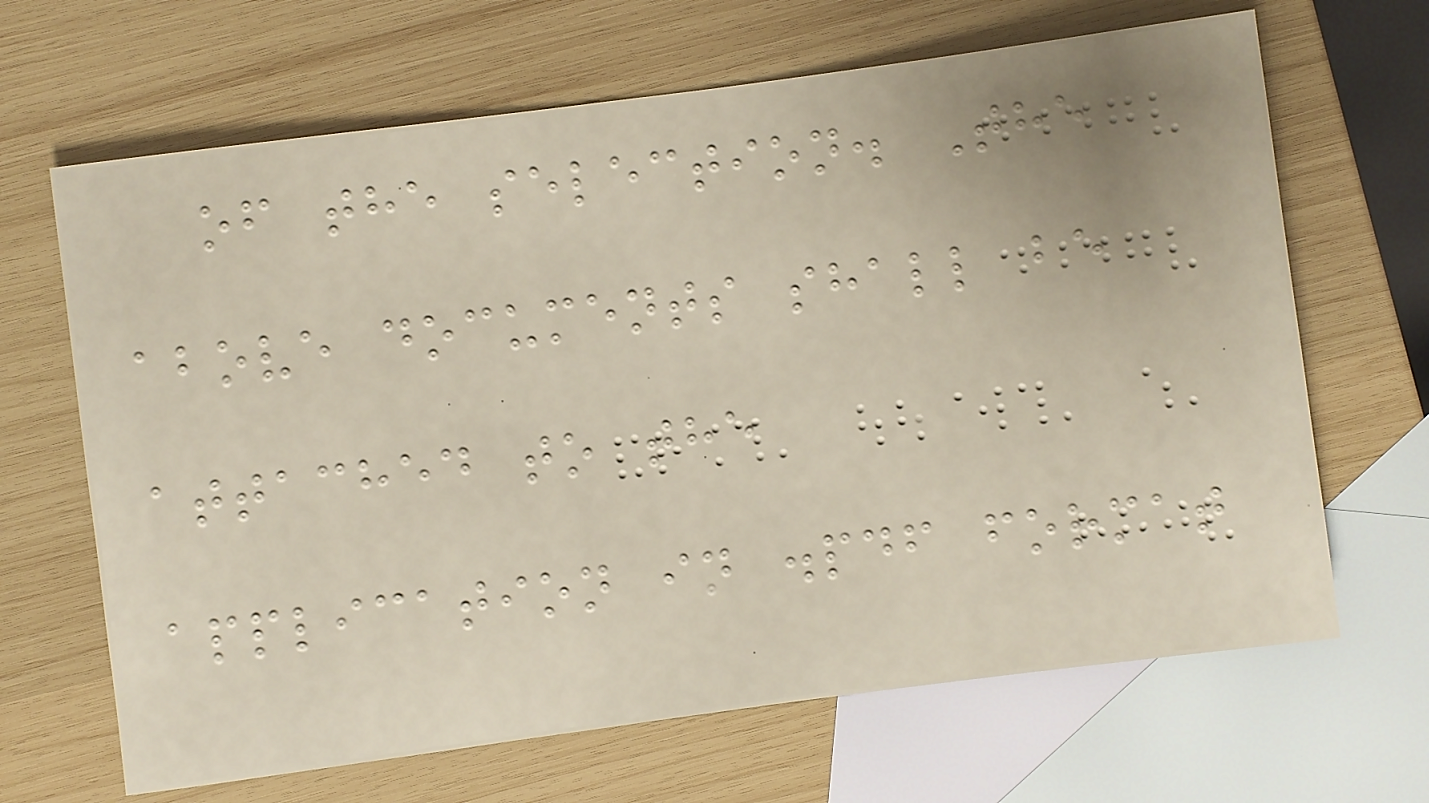of the selection. The
above documents shall be
attached to the
application in .pdf format
